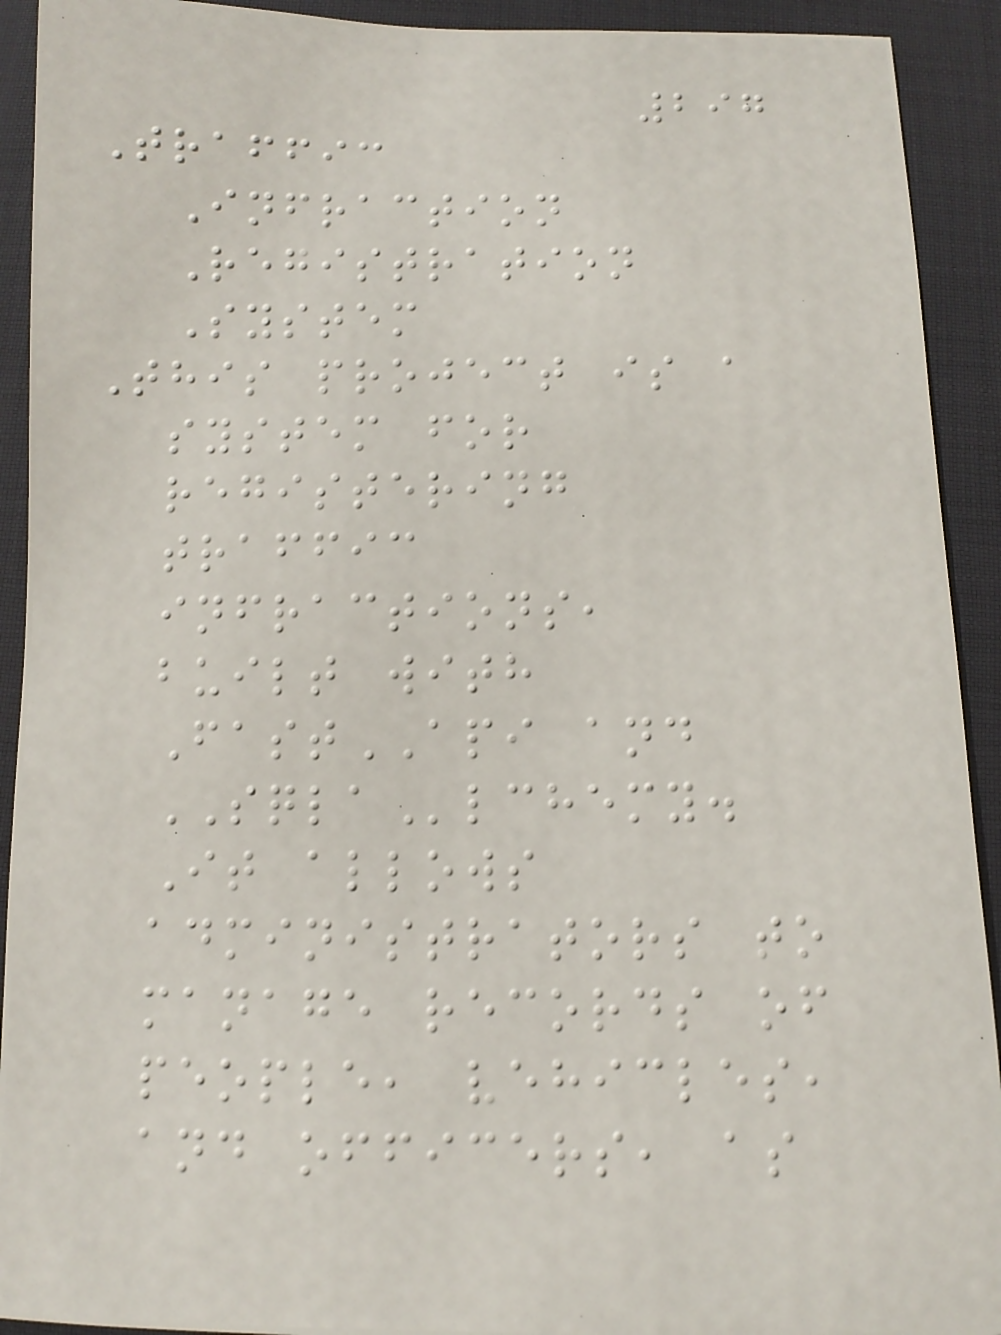297
Traffic
Infraction
Registration
System
This project is a
system for
registering
traffic
infractions,
built with
FastAPI and
SQLAlchemy.
It allows
administrators to
manage records of
people, vehicles,
and officers, as
